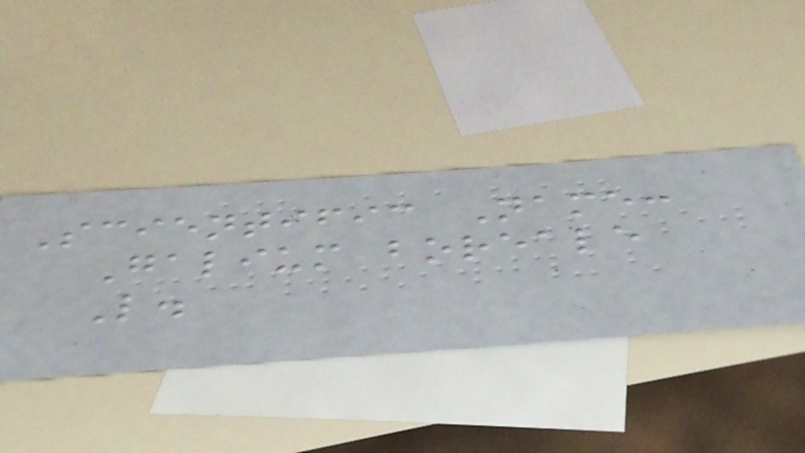Scientific Name:
Galium boreale
L.
